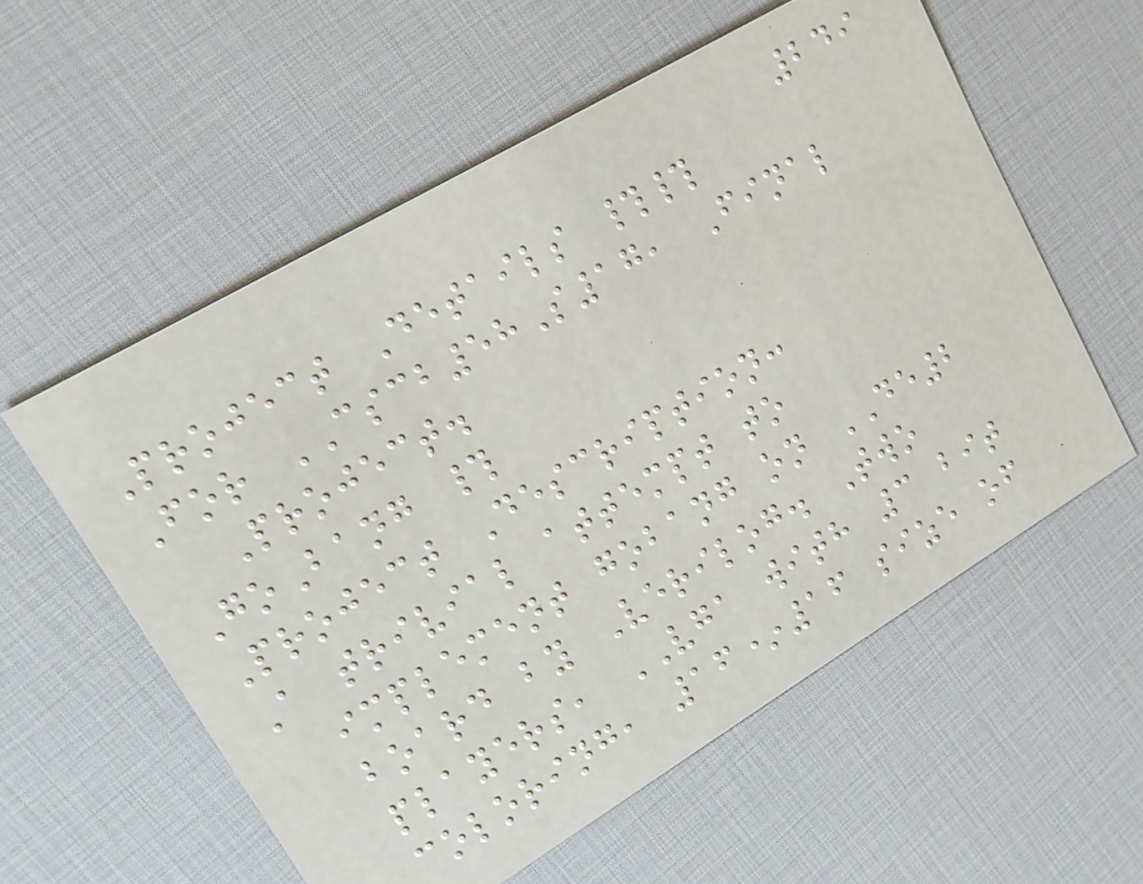249
Project Details ##
For CSCB58S17, Final
Project.
GoBang #
Project Description:
A trivial attempt to
implement gobang on DE2
board by Verilog. Two
players, VGA with 3 bit
coloring, 16*16 size of
